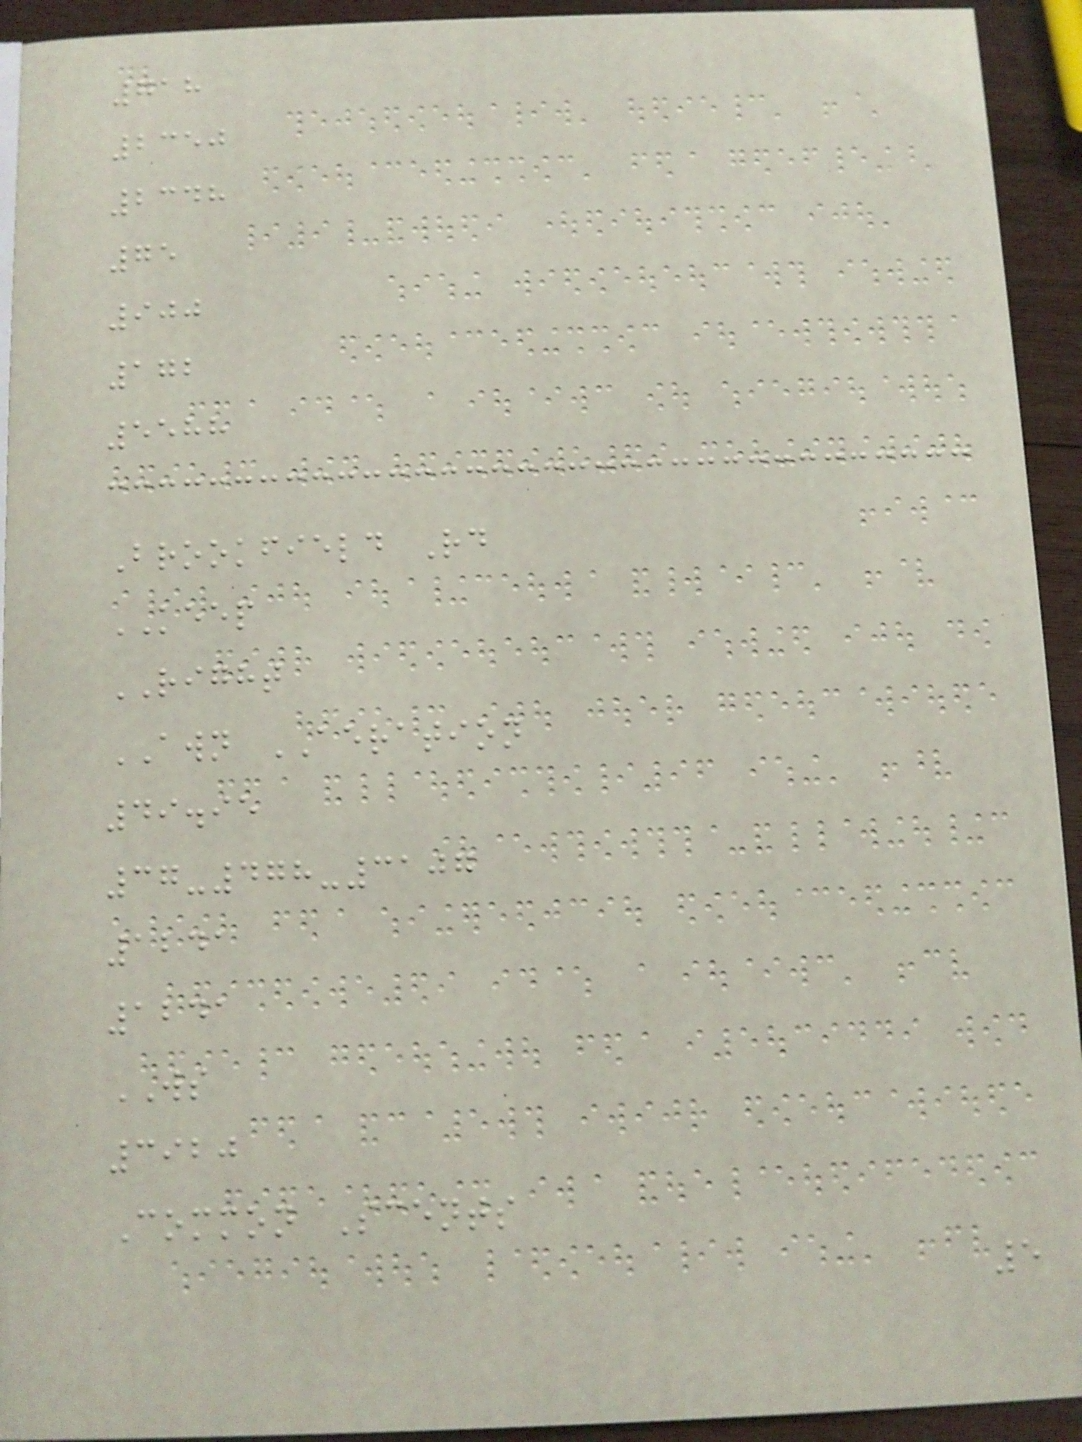718
2350
2348
75
900
172
5588
Brookfield Rd
KEEP
RIGHT
AWN AERATION
49.95
37-478-3107
1241
1241
WS
3920
Common Scents
5
